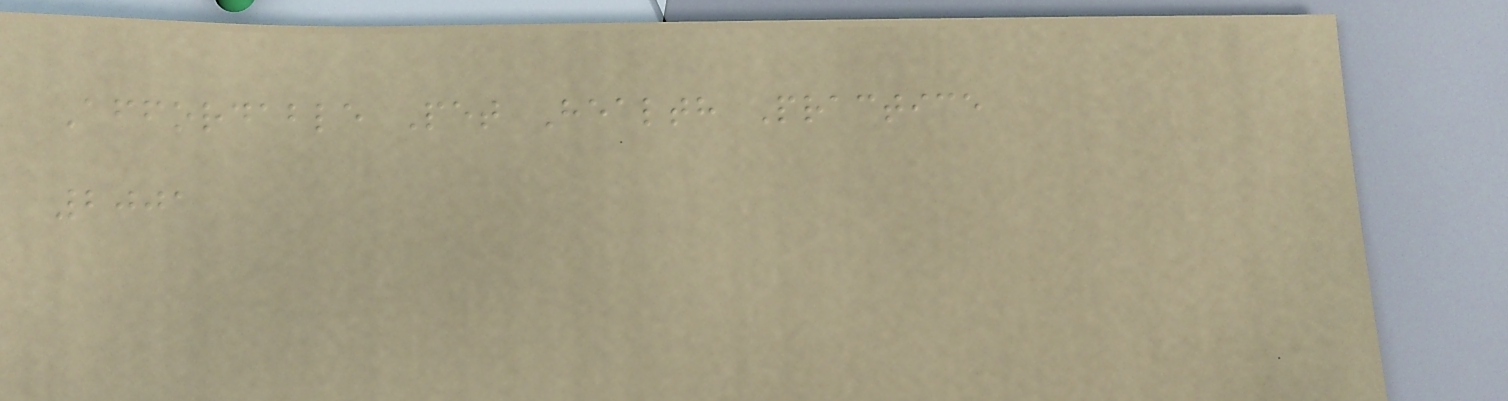Affordable Pet Health Practice
2001
